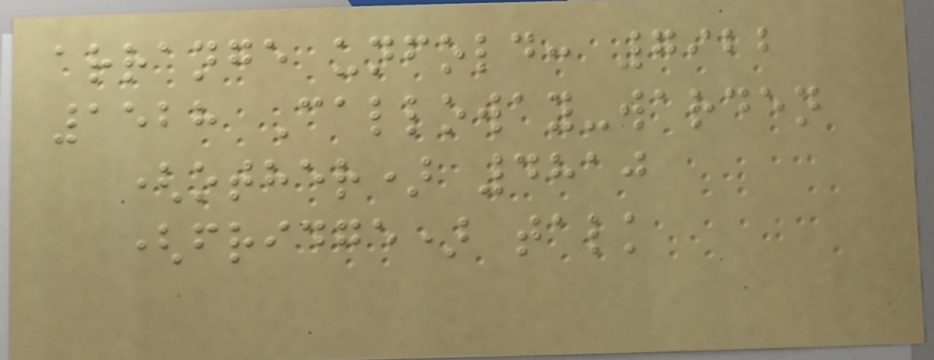arrange unfold: 7922
1528 Calloway-warden
(other) 4810
(fridge) talk
